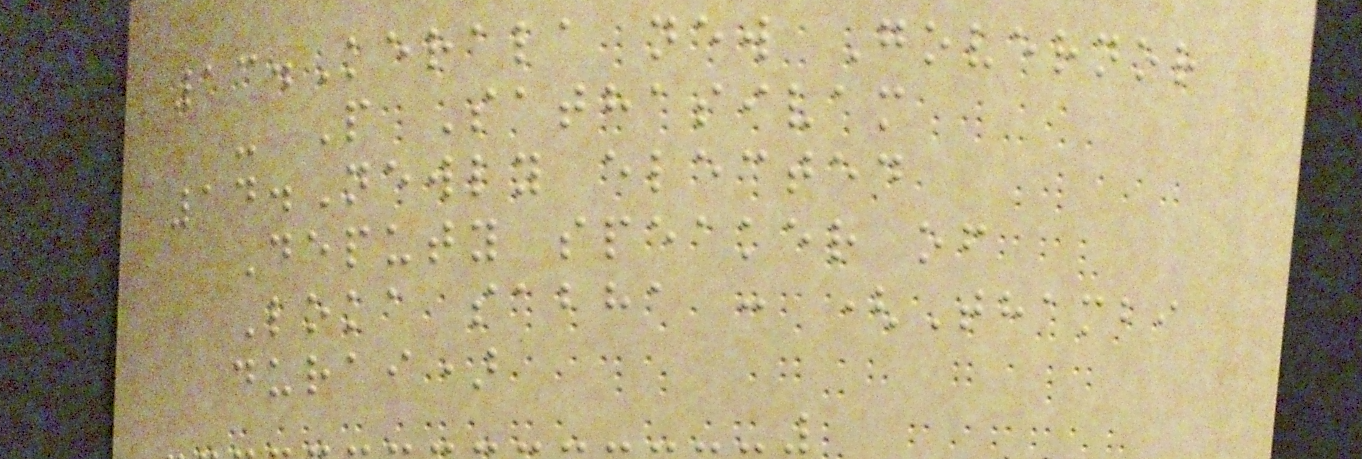13.Kerala new Governor
- P Sathasivam
14.Newly elected
Deputy speaker of
Loka sabha : (Thambi
durai)
